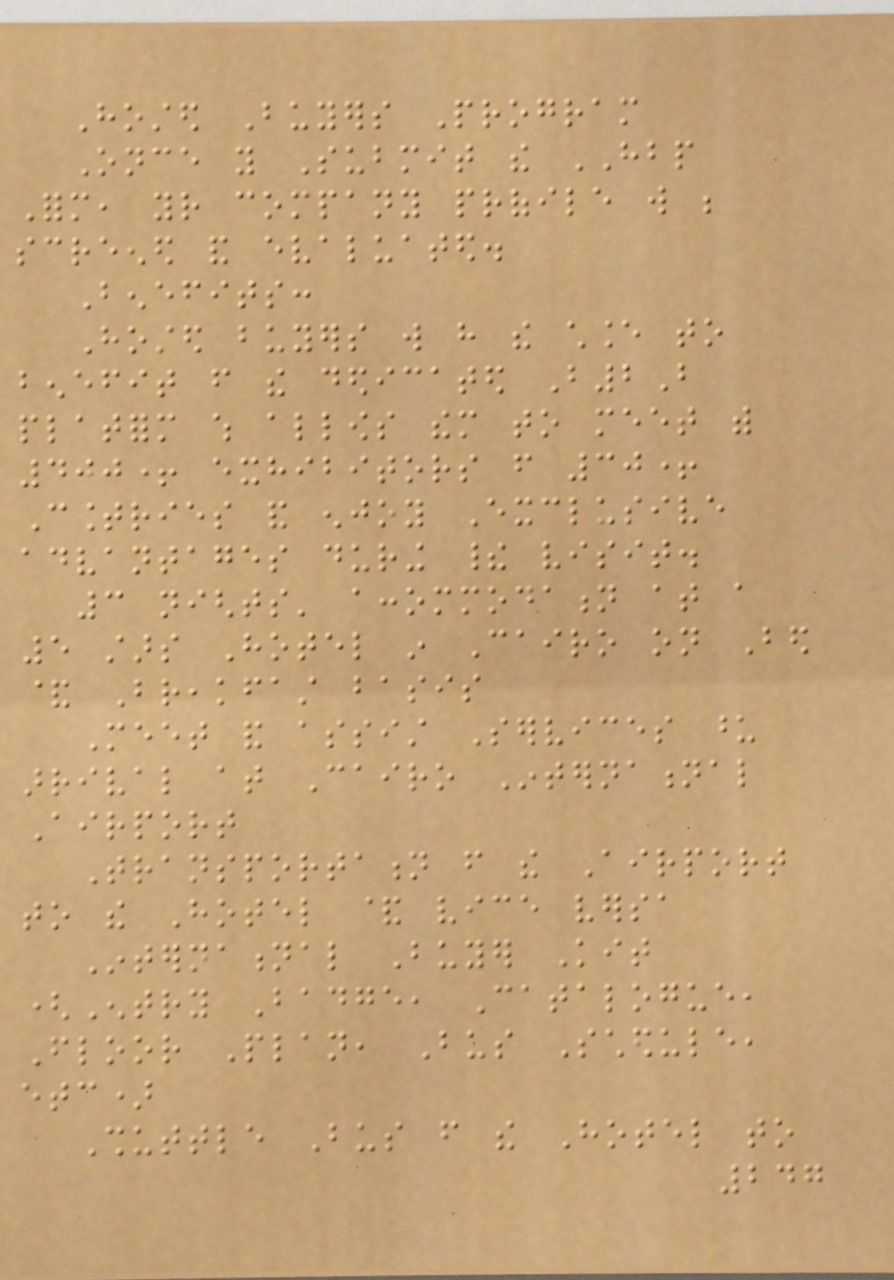Hosted Buyers Program
Once you Submit the HBP
Form, your company profile will be
screened and evaluated.
Benefits:
Hosted buyers will have the chance to
benefit from the dedicated B2B
platform which allows them to meet with
400+ exhibitors from 30+
Countries and enjoy Exclusive
advantages during their visit.
3 nights' accommodation at a
5 stars Hotel in Cairo on Bed
& Breakfast basis
Meet and assist Services upon
arrival at Cairo International
Airport
Transportation from the Airport
to the Hotel & vice versa
International Buyer Kit
(Entry Badge, Catalogue,
Floor Plan, Bus Schedule,
etc)
Shuttle Bus from the Hotel to
247
